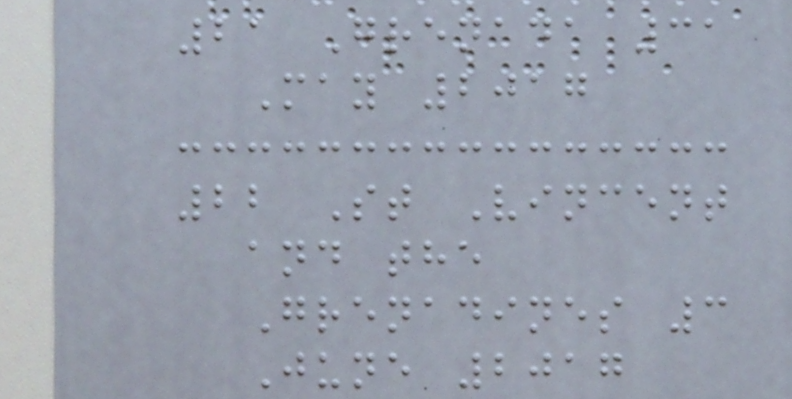21 Grenada 31
May 2017
22 St Vincent
and the
Grenadines 3
June 2017
